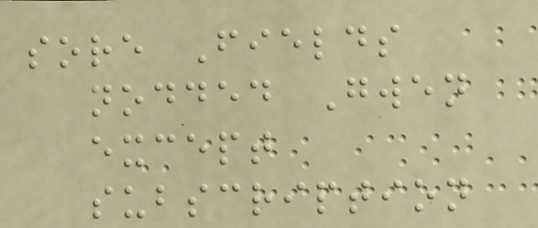sore Fields
nodded Gwen
except
subscription
